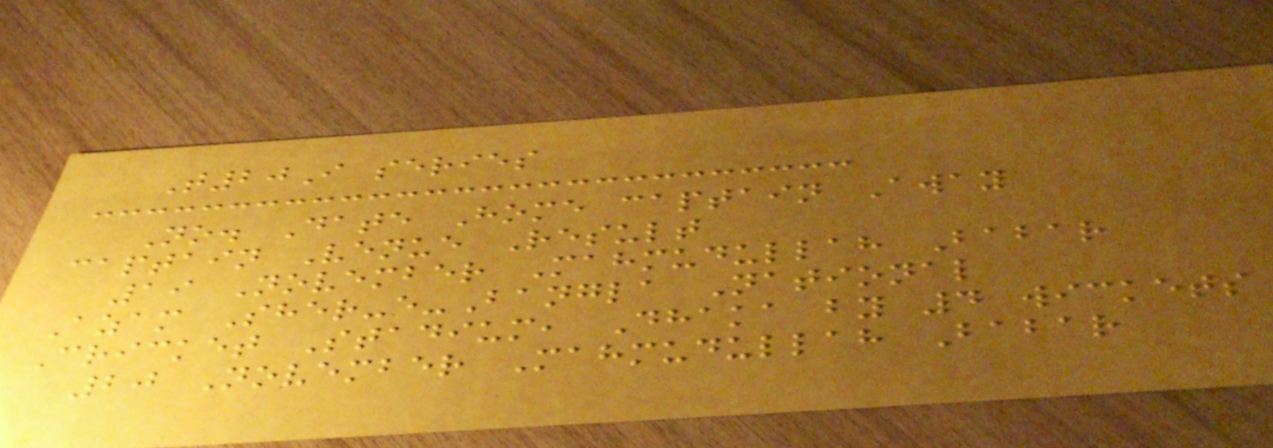T20I series
No. Date Home captain Away
captain Venue Result
19 November Mahmudullah Babar
Azam Sher-e-Bangla National
Cricket Stadium, Dhaka by 4 wickets
20 November Mahmudullah Babar
